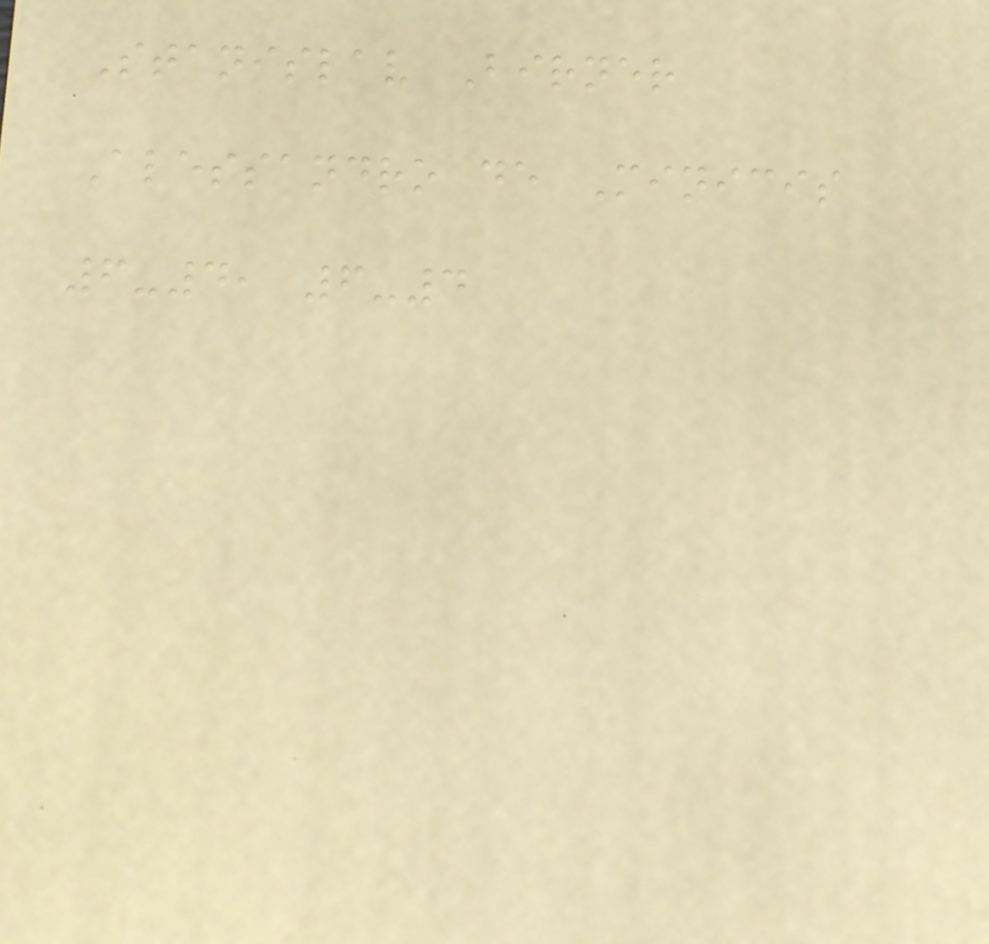Stanislav Birner
Alessandro de Minicis
6-4, 6-4
